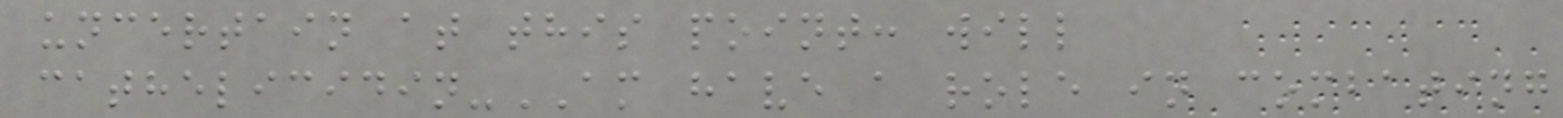uncertain at this point: will
cathelicidin-AM have a role in combating
